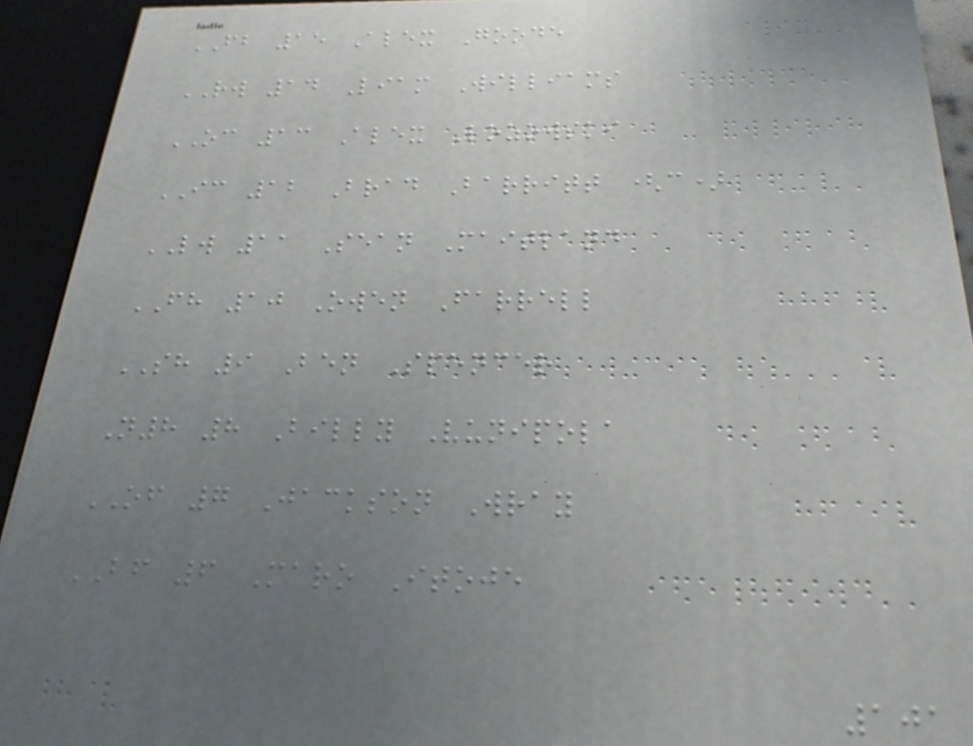FB 15 Alex Goode
RW 14 Liam Williams
OC 13 Alex Lozowski
IC 12 Brad Barritt (c)
LW 11 Sean Maitland
FH 10 Owen Farrell
SH 9 Ben Spencer
N8 8 Billy Vunipola
OF 7 Jackson Wray
BF 6 Maro Itoje
101
